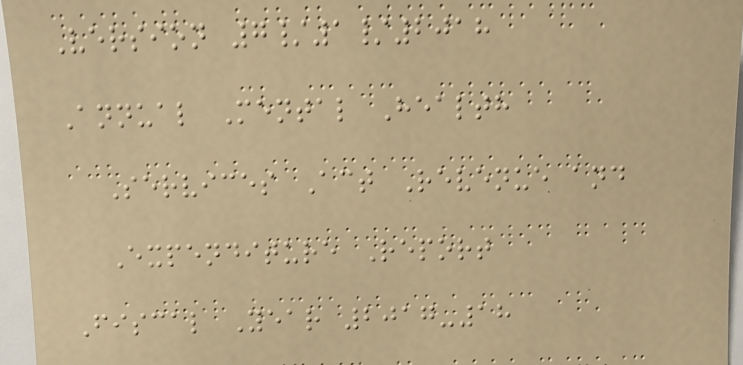Version 7/1/2018
Annual Mental Health
Services Act Revenue and
Expenditure Report
Fiscal Year 2017-18
